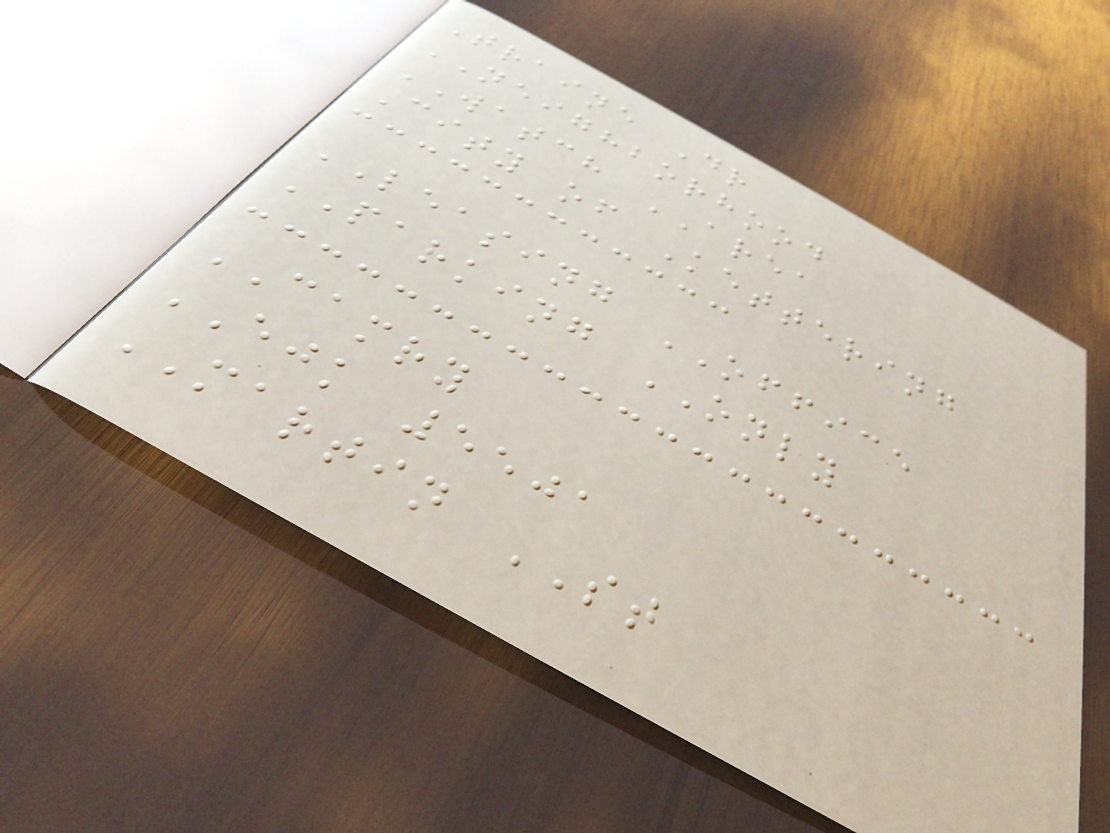Traine Dr
NEIGHBORHOOD
WATCH AREA
City of Kettering
LEASING OFFICE
PARKING ONLY
CAMRY
EJK 5501
MARTIN ST
